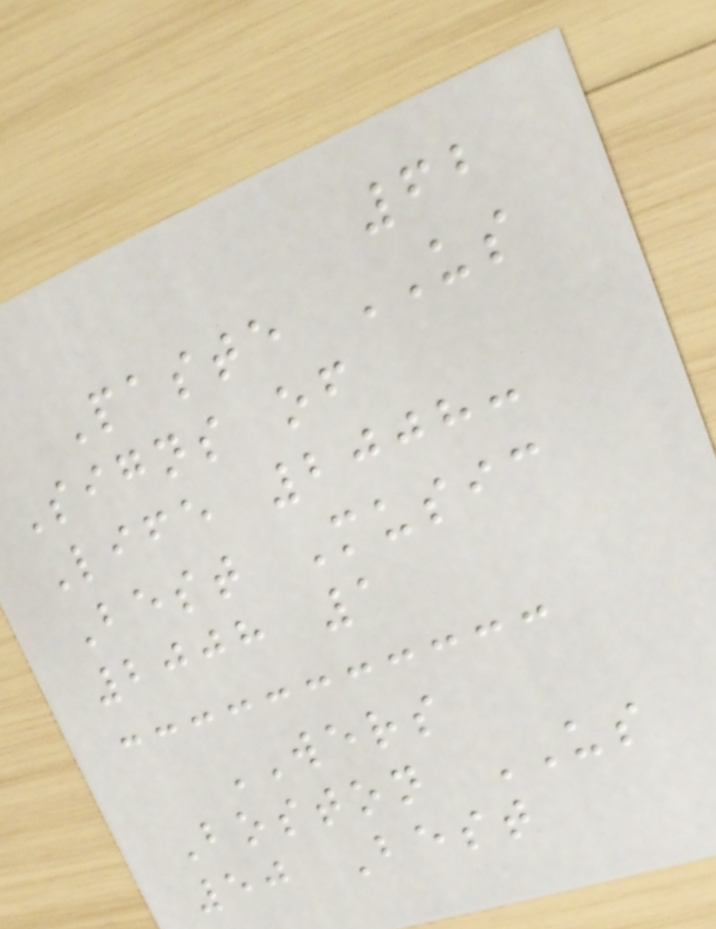62
Paste US
Signs of
Life 2008:
Best Music
2008 1
WERS
Boston US
50 Best
